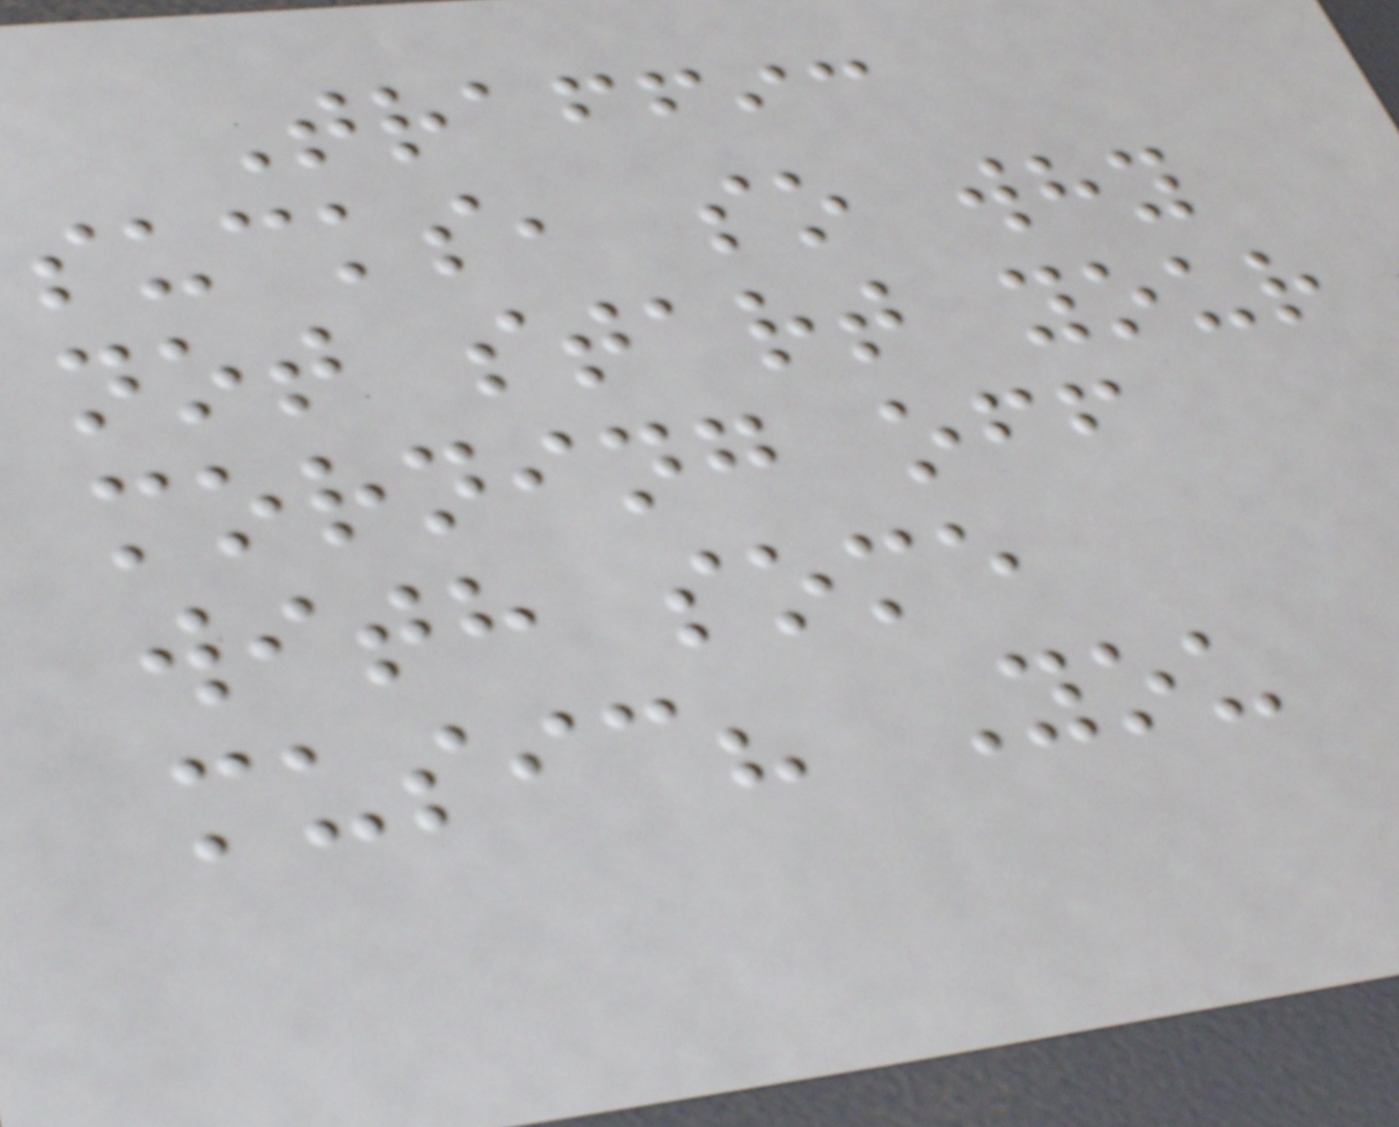Traffic
sucks, so why
not start your
morning off
with some
music? You
